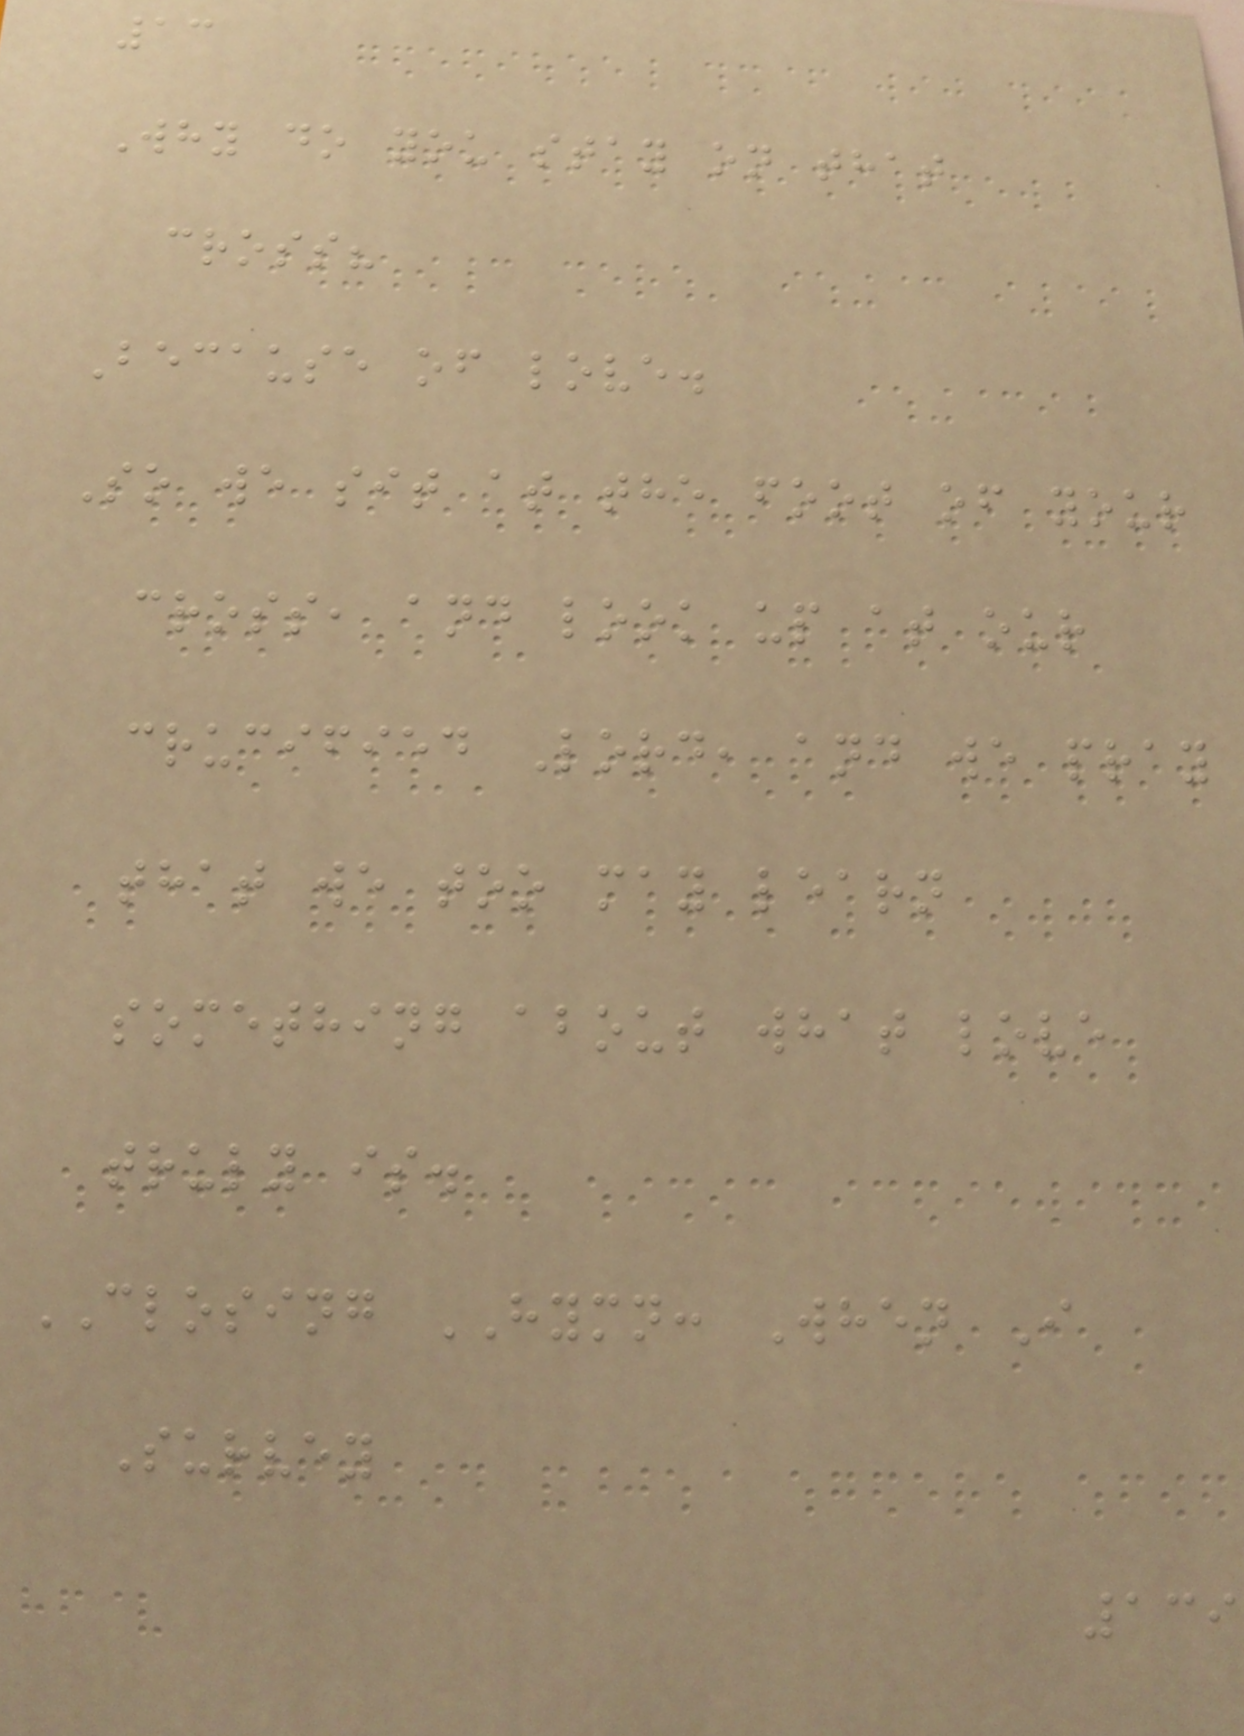13
Why do you stay on that
cross?
Because of love.
So we sit at the foot of your
cross, and look up at our
crucified Lord, and we pray
that we too may learn
something about what love
truly is.
CLOSING HYMN: When I
Survey
139
